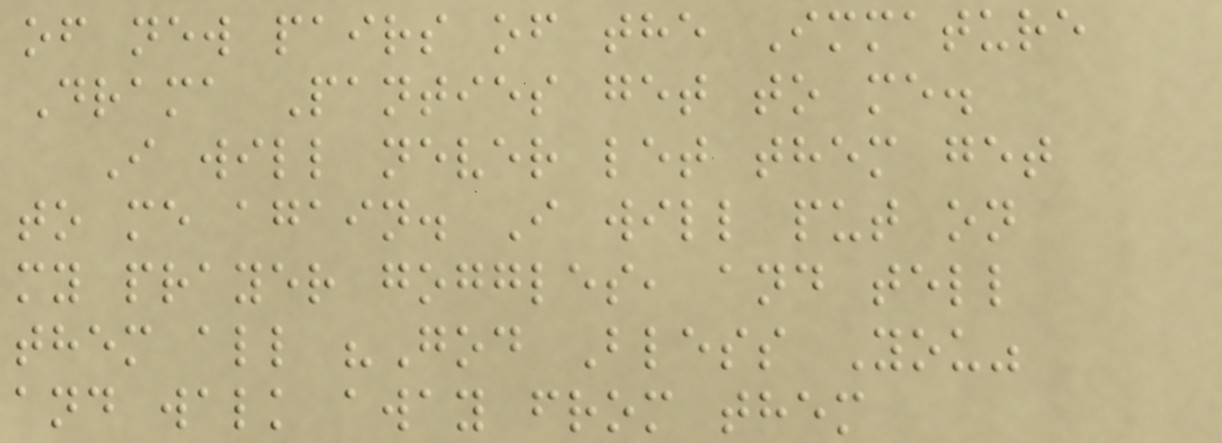of new pairs of the Immature
Drama Panties get to me.
I will never let them get
to me again. I will put on
my prayer goggles, and tell
them all "God Bless You"
and walk away from them
